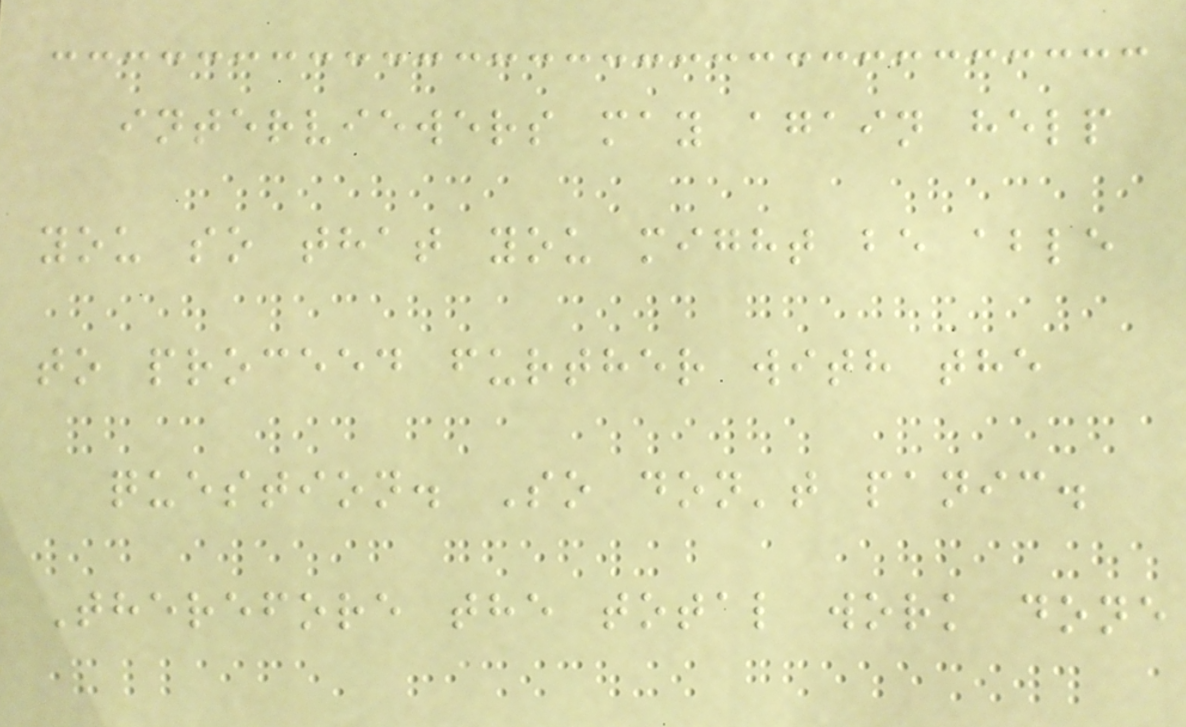interviewers may again help
you so that you might be able
to proceed further with the
question. So don't panic.
Therefore the total work done
